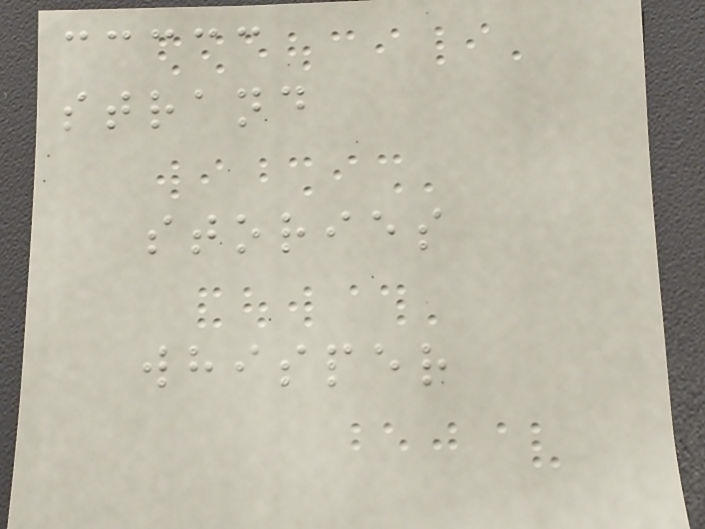strand
stories
whisper
